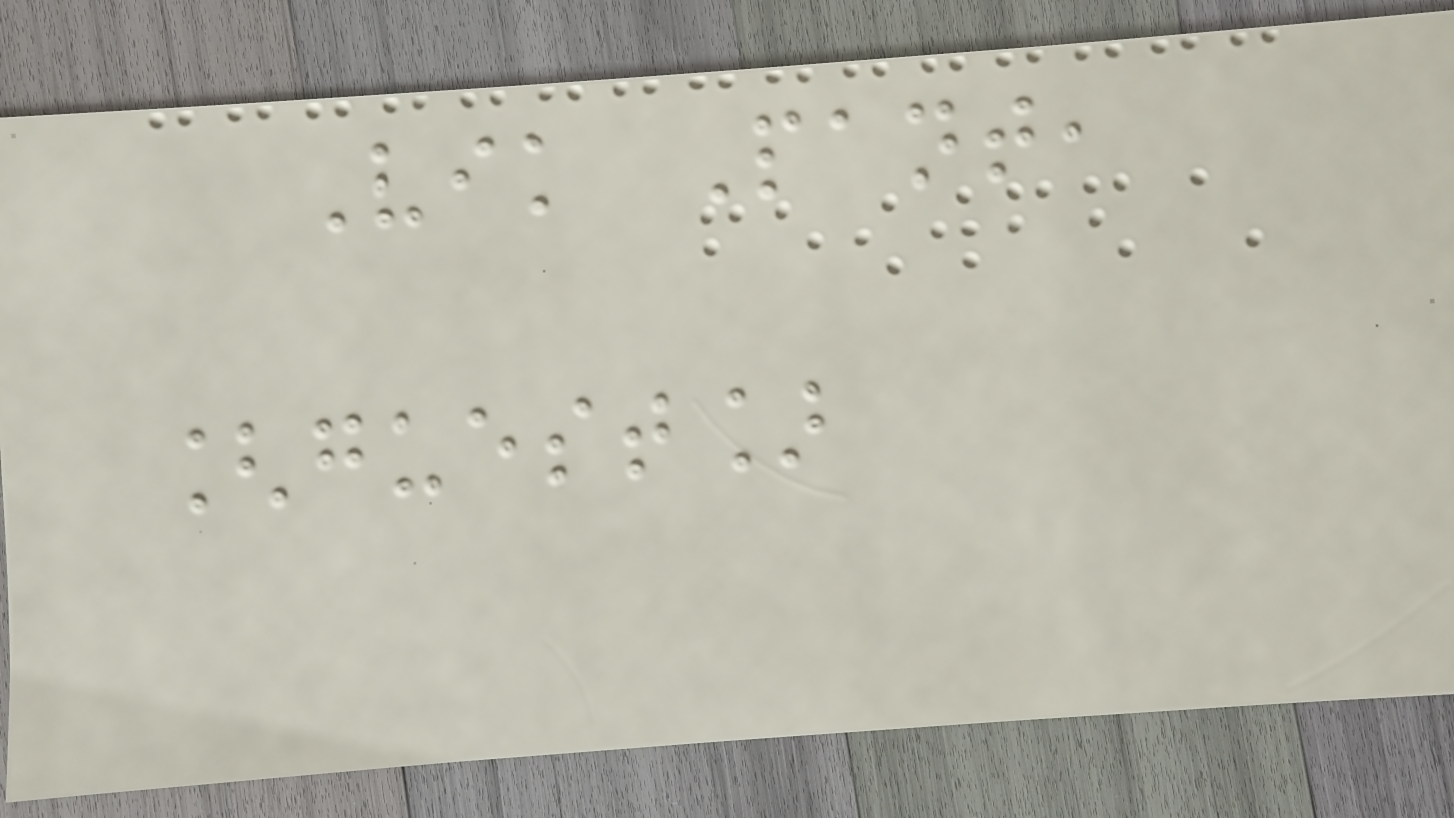Vik Pant,
[guest]
